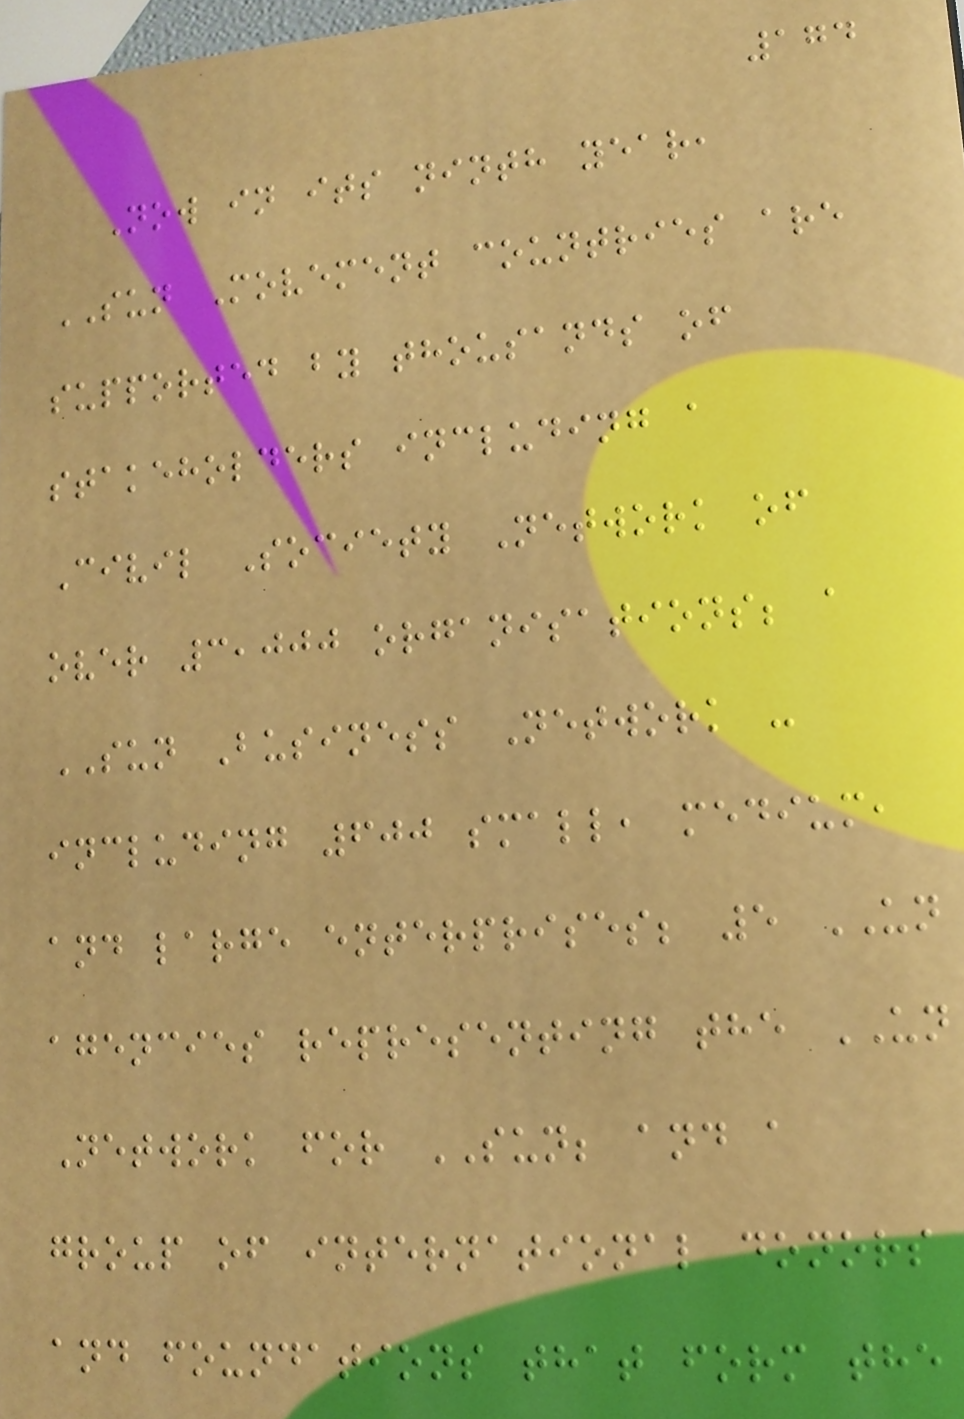174
Now in its ninth year,
SUN Movement countries are
supported by thousands of
stakeholders including a
Civil Society Network of
over 3,000 organisations; a
SUN Business Network -
including 600 small, medium,
and large enterprises; 5 UN
agencies representing the UN
Network for SUN; and a
group of international donors
and foundations that form the
